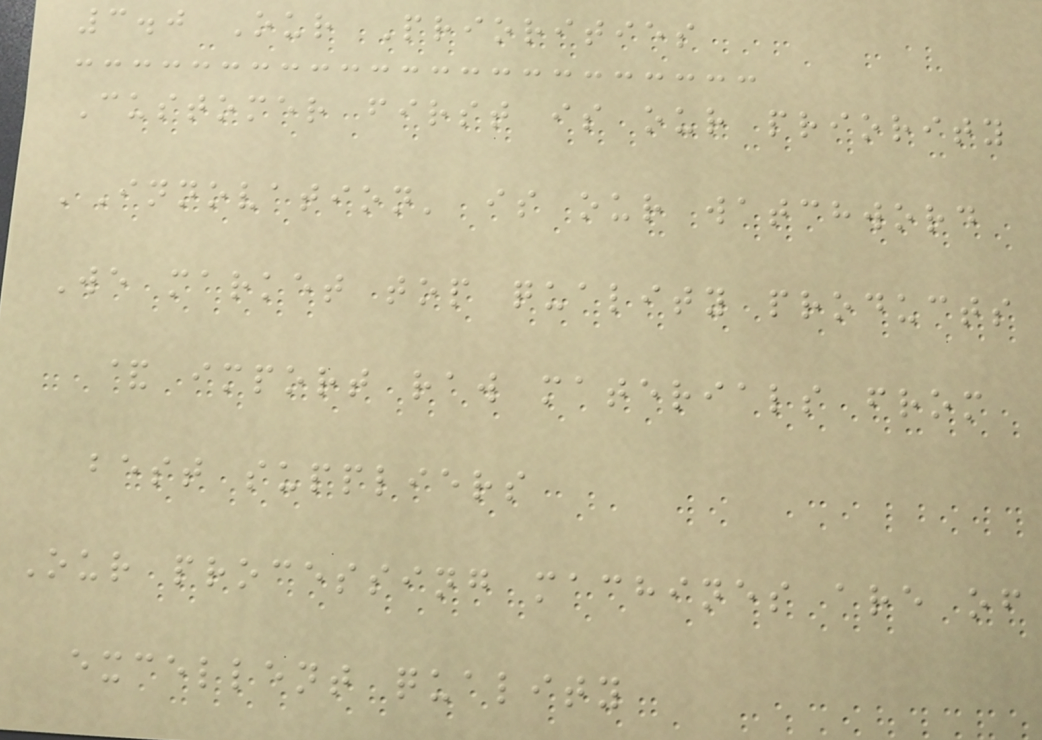3.0 Our Priorities
Customer first is our priority
'Innovation' is our watchword
We market top quality products
& import raw materials from
best suppliers
Our processing machines are of
excellent quality
